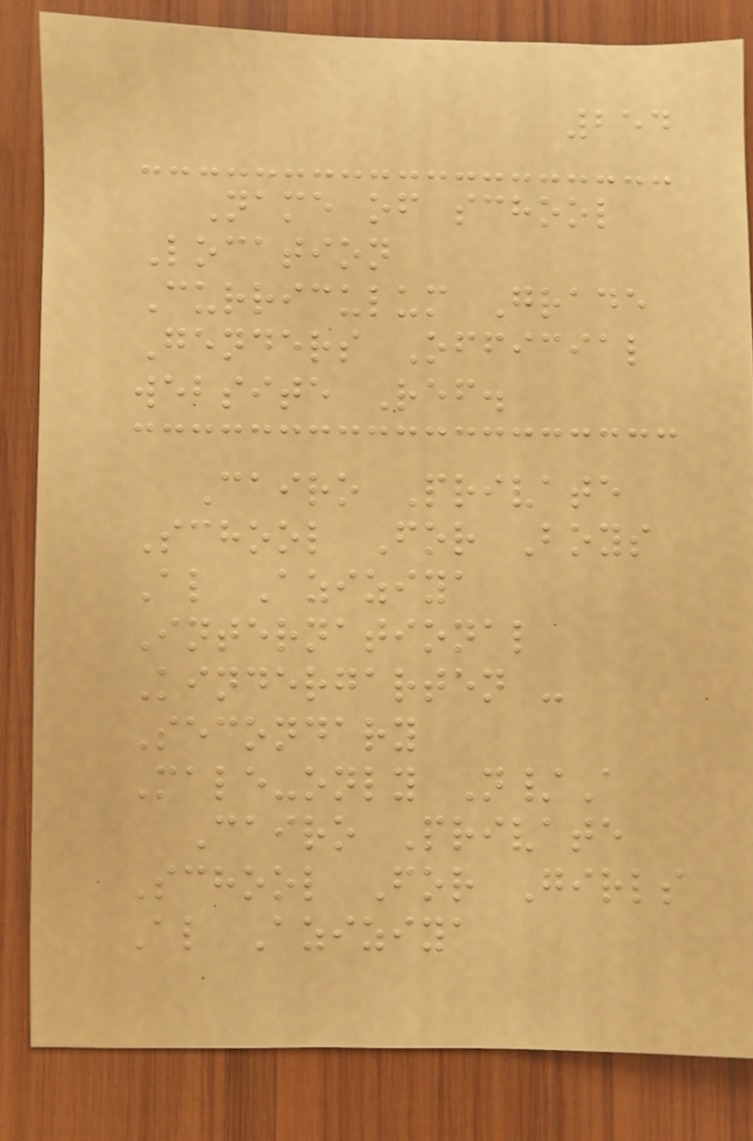254
Name of school
Location
Curriculum Grade
Genders Official
website Ref.
Cairo Private
School For Boys
Al Aziziya
International
Kindergarten -
Secondary
Male-only N/A
Cairo Private
School For Girls
Al Aziziya
